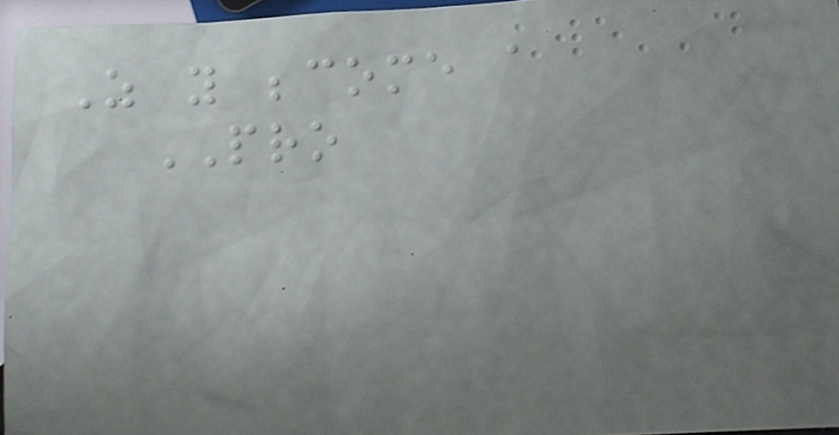As you become a
PRO
